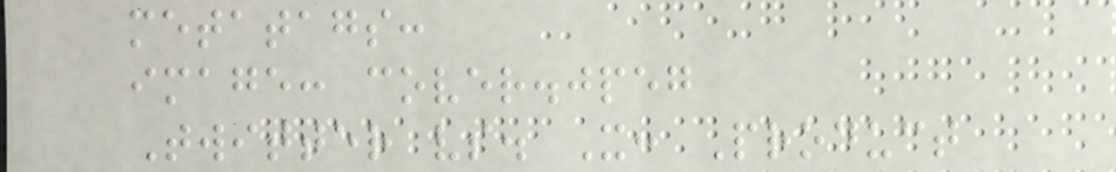metatags:
image: cover.jpeg
Twitter vs. X: Product
